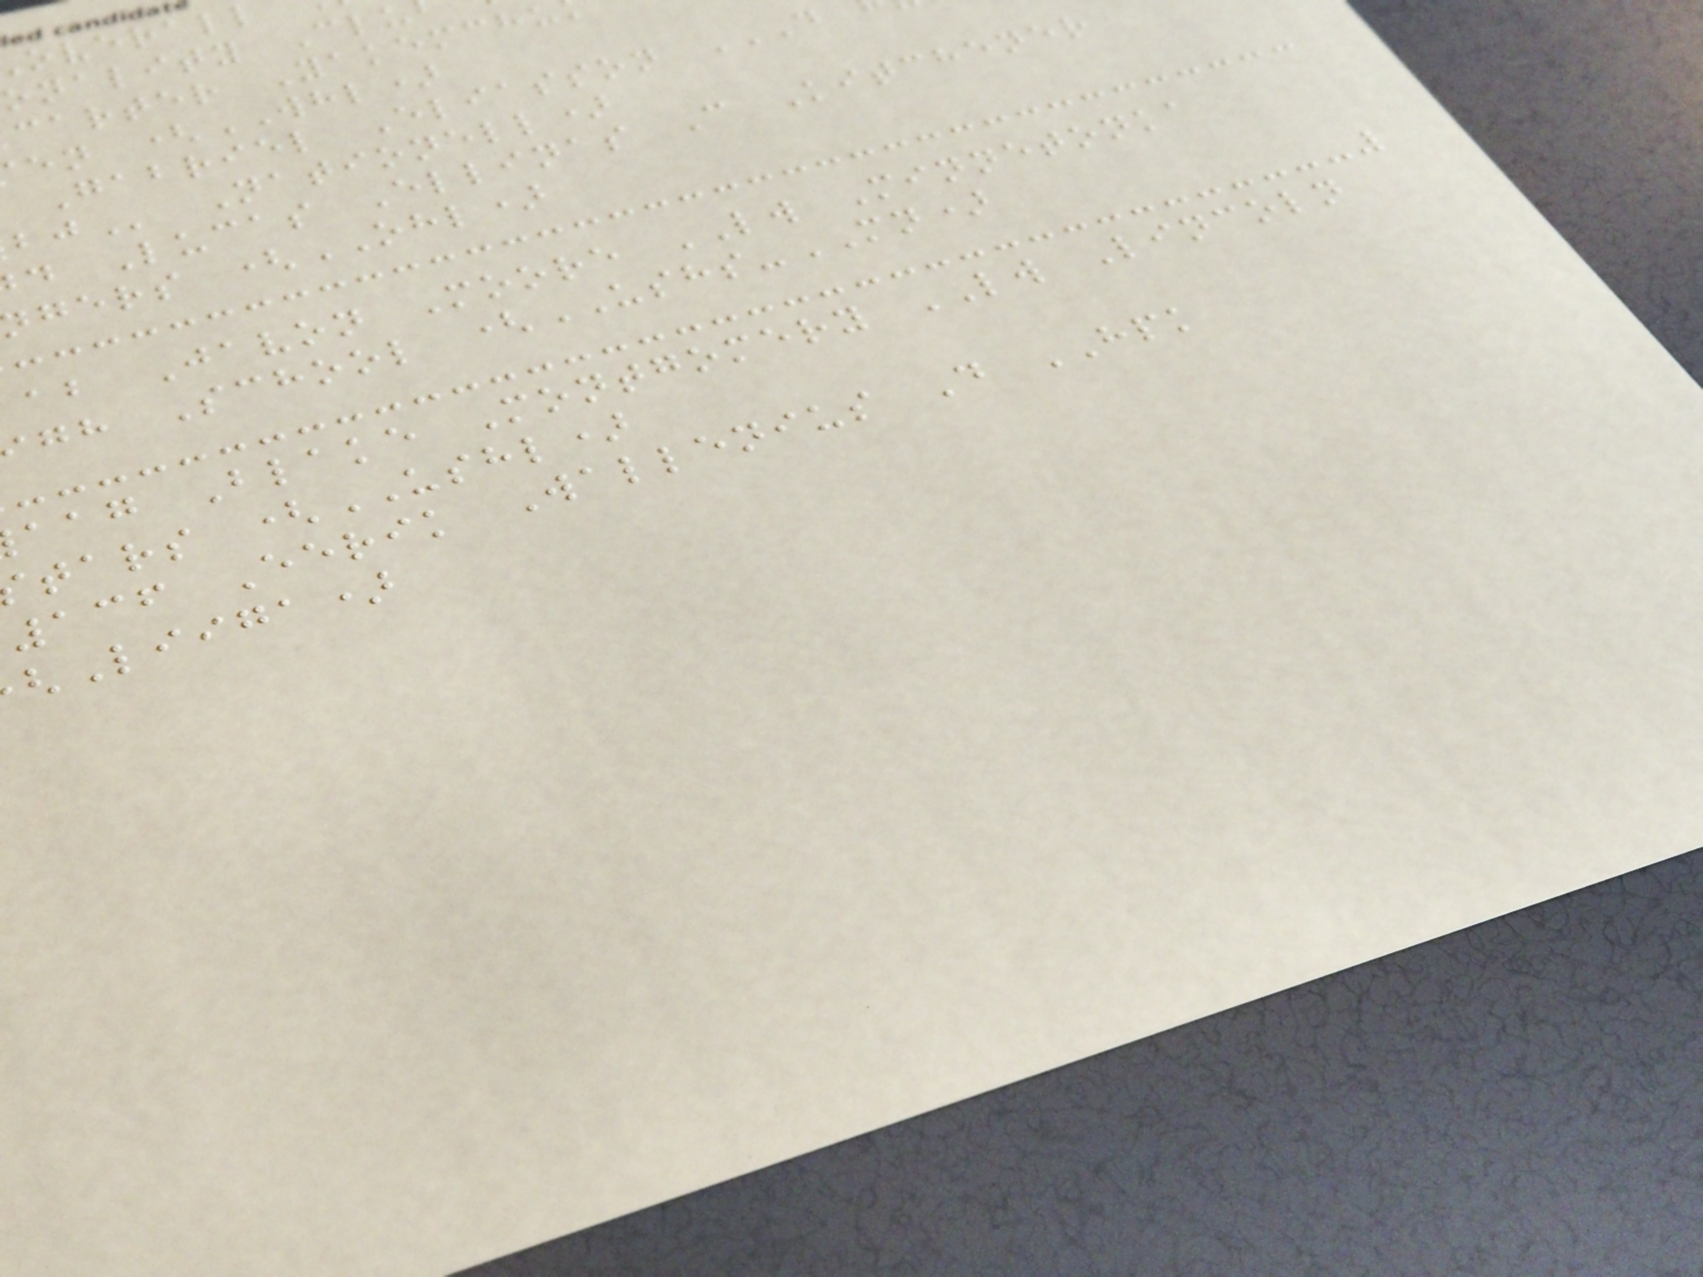onality Clu
carter Yakemchu
en (WHL)
Nationell)
d Lucas Ellinas C Kitchener
gers (OHL)
ab Javon Moore LW Minnetonka
gh School (USHS-MN)
aag Blake Montgomery LW Lincoln
tars (USHL)
136 Eerik Wallenius D HPK
Liiga)
